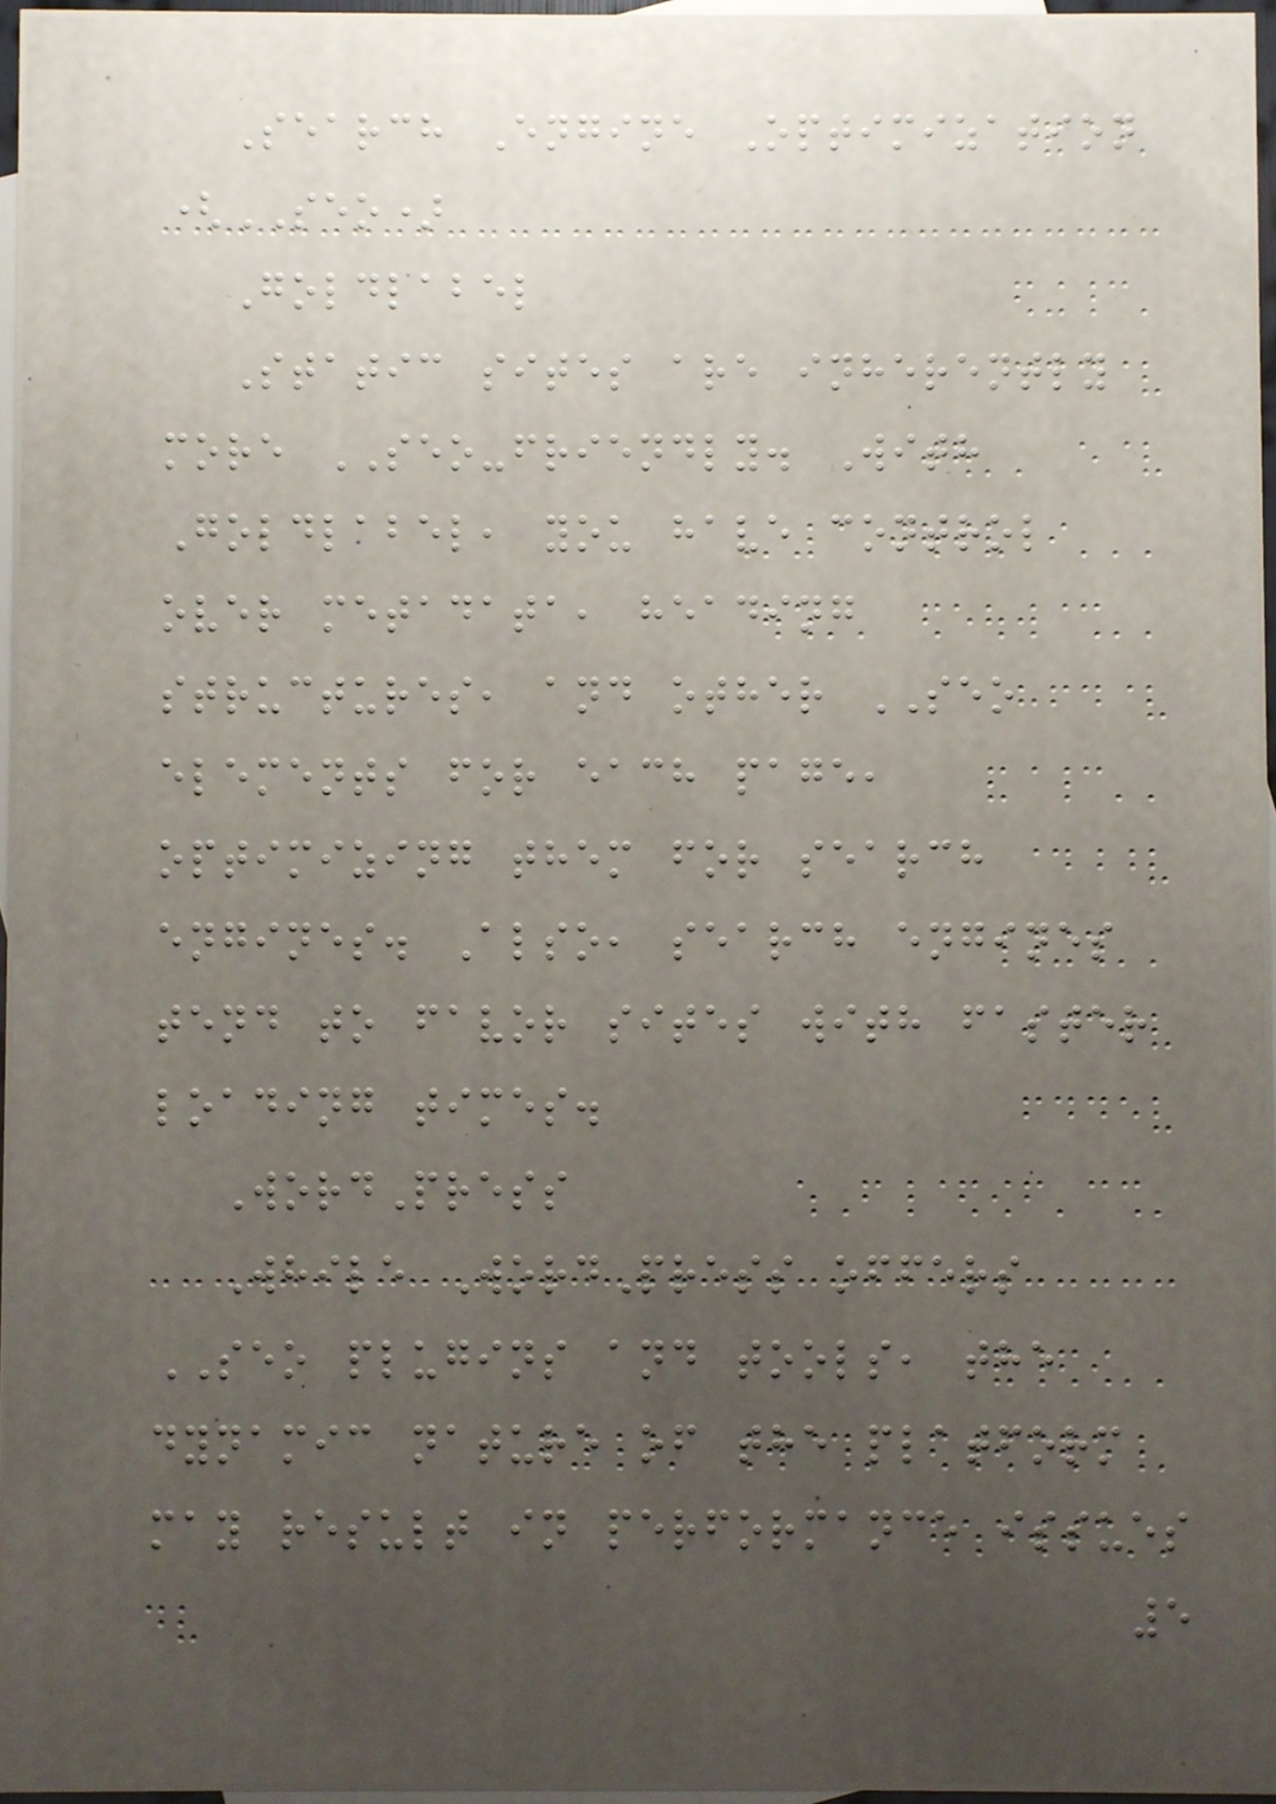Search Engine Optimization
(SEO)
Goldlabel
Static sites are inherently
more SEO-friendly. With
Goldlabel, you have control
over metadata, heading
structures, and other SEO
elements for each page,
optimizing them for search
engines. Also, search engines
tend to favor sites with faster
loading times.
WordPress
While WordPress offers
SEO plugins and tools, the
dynamic nature of the platform
may result in performance issues
5
